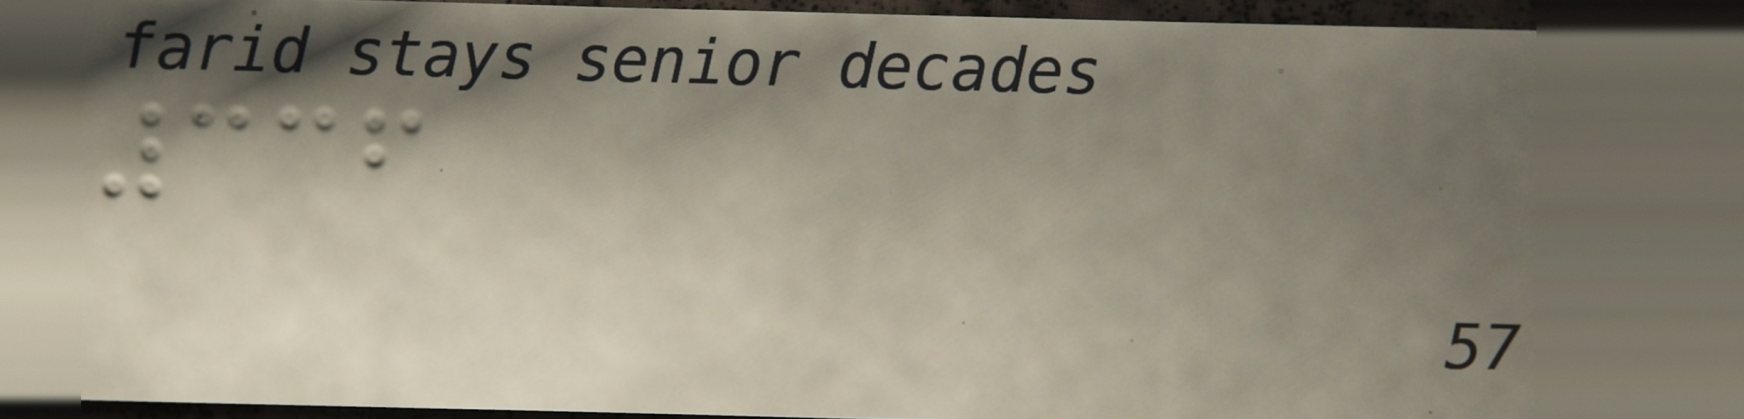336
